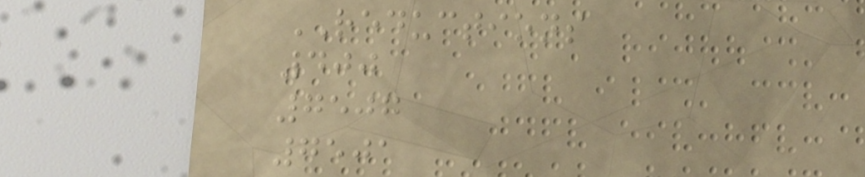REDUCTIONS
400
7507
7501
